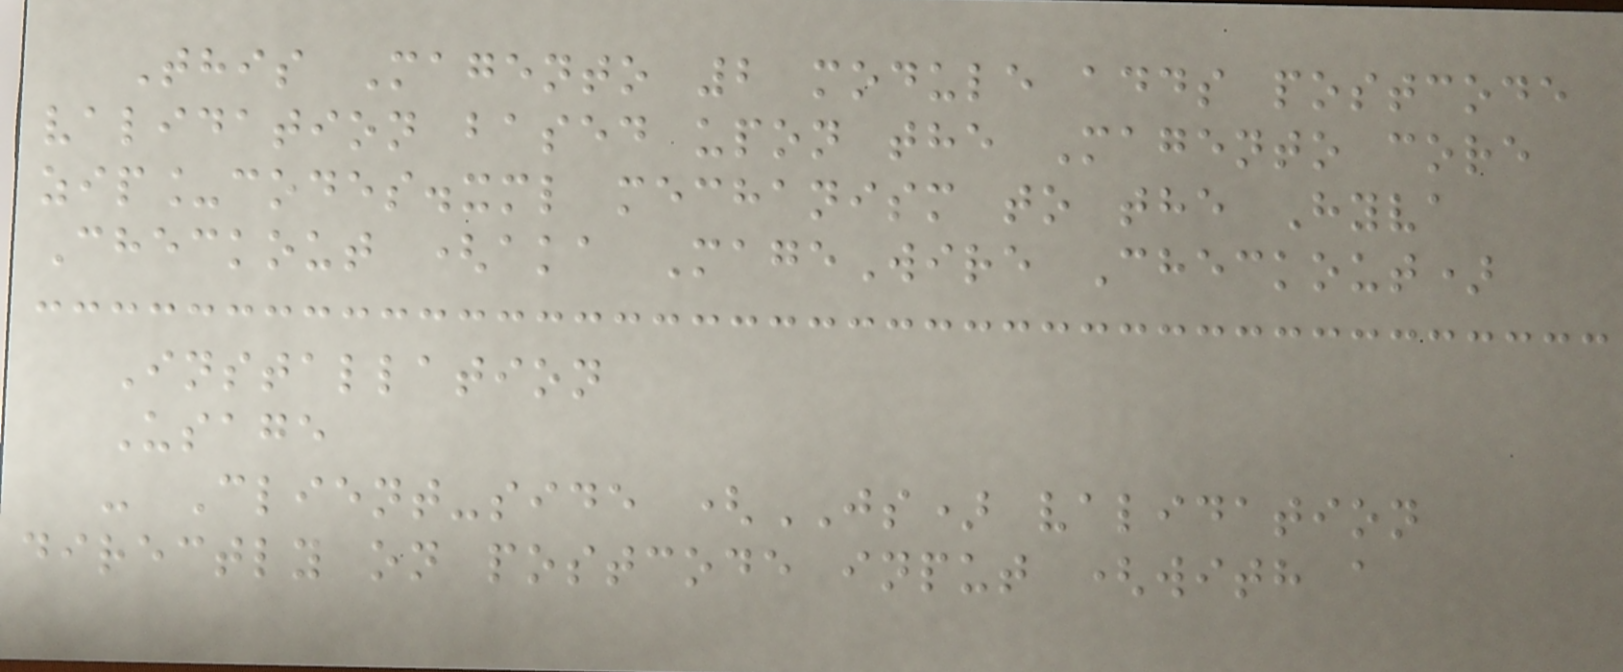This Magento 2 module adds postcode
validation based upon the Magento core
zip_codes.xml mechanism to the Hyva
Checkout (aka MageWire Checkout)
Installation
Usage
- Client-side (JS) validation
directly on postcode input (with a
